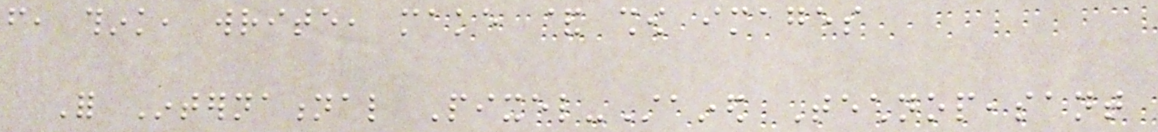from, think, write, make & show images
For International Pixel-Stained Technopeasant
